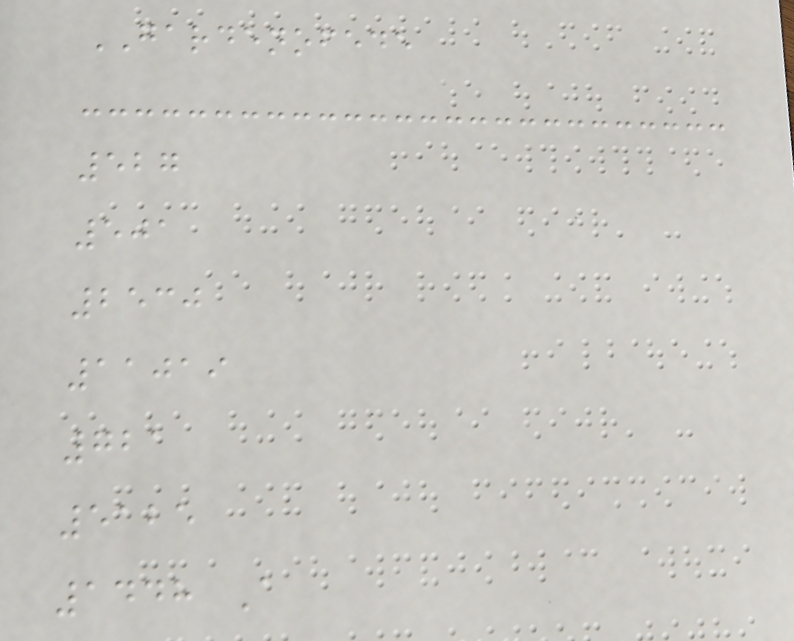GARDENOFEDE
527
501
2530
11019
721
5125
1448 A
